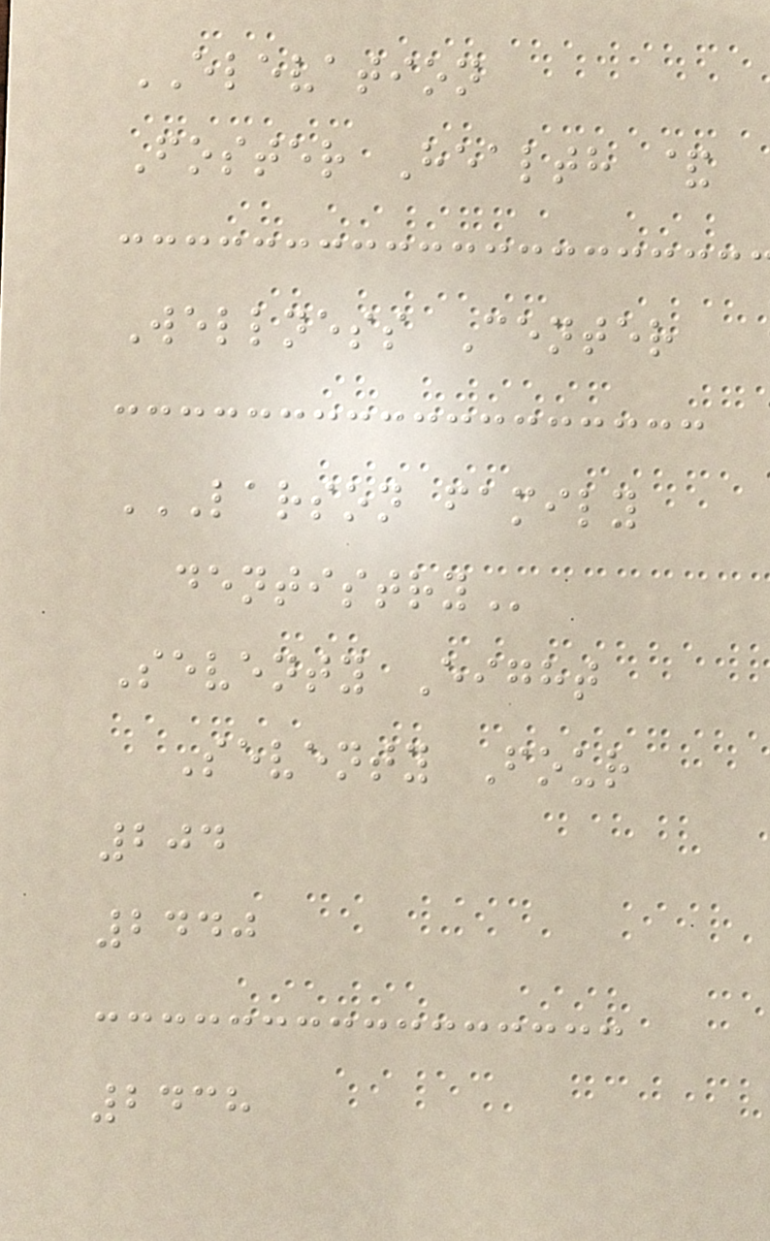ELEVATION
Foster Health &
Wellness Center
LARSON FAMILY
DENTISTRY
Seventy Eight
Seventy Four
204
2440
2438
